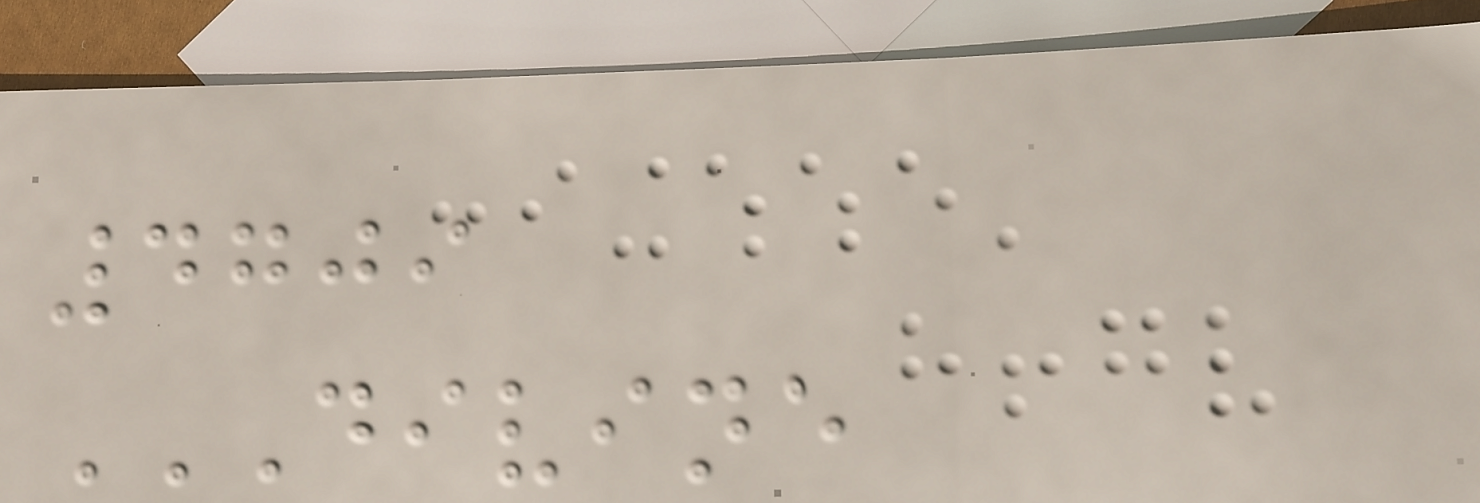4709
DIVINE
